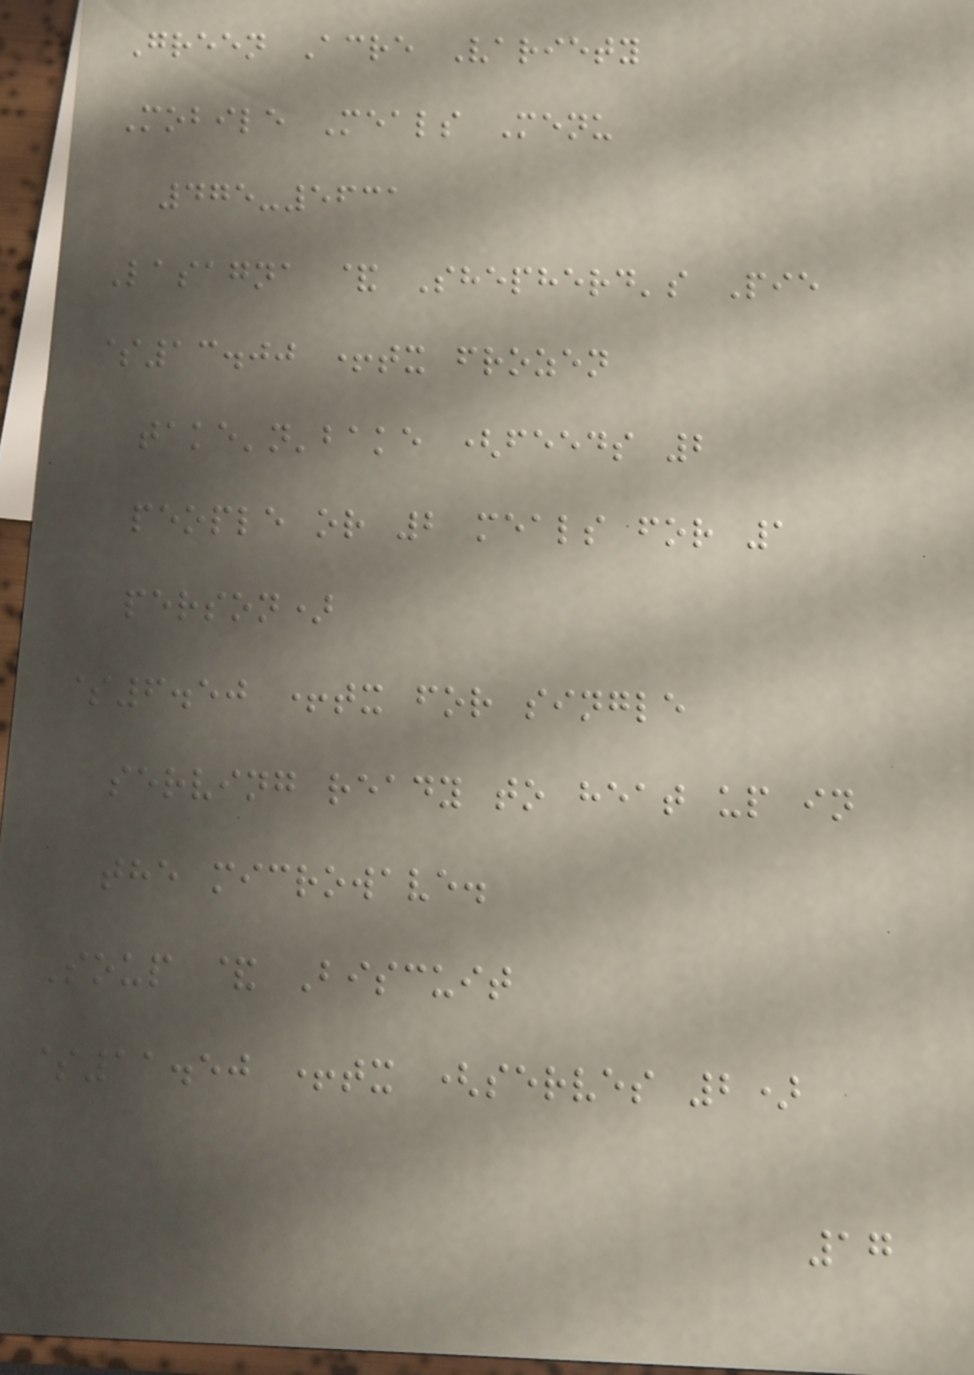Green Acre Variety
Mobile Meals Menu
475-5631
Lasagna & Shepherd's Pie
$13.00 +tx frozen
take'n'bake (feeds 2
people or 2 meals for 1
person)
$6.50 +tx for single
serving ready to heat up in
the microwave.
Soup & Biscuit
$11.50 +tx (serves 2)
17
